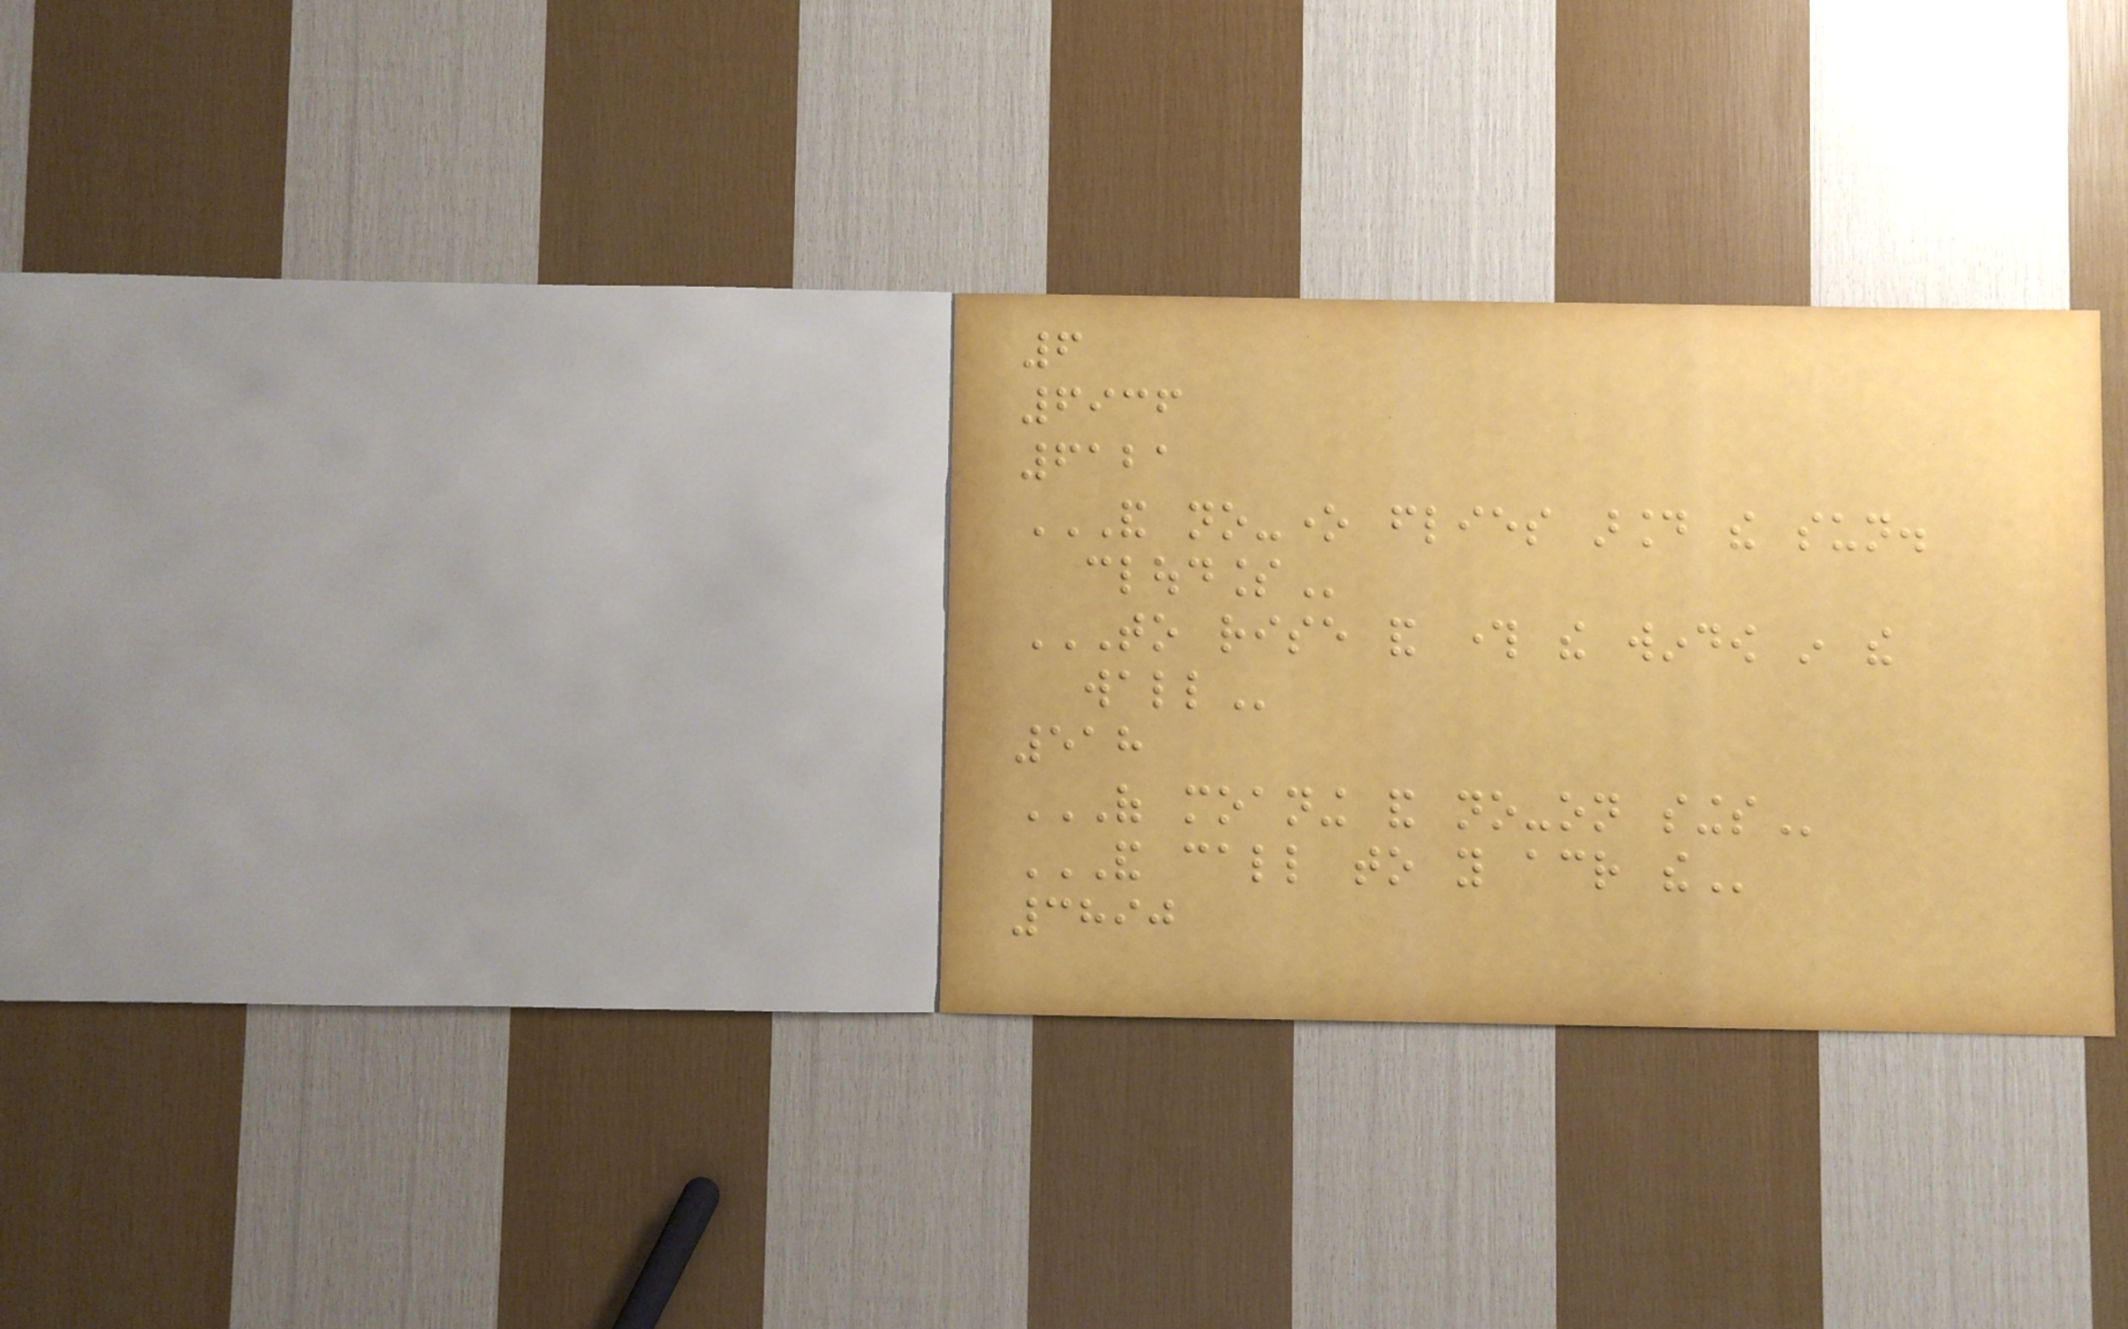6
6936
6121
AND NO-ONE FLIES AROUND THE SUN.
CLOUDLESS
TO RISE AND THROUGH THE WINDOW IN THE
WALL
518
OF MOANING AND NO-ON SINGS
AND CALL TO YOU ACROSS THE
3890
